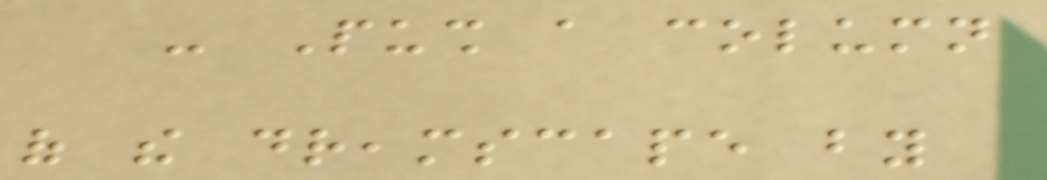- Push a column
of the dreamscape by
